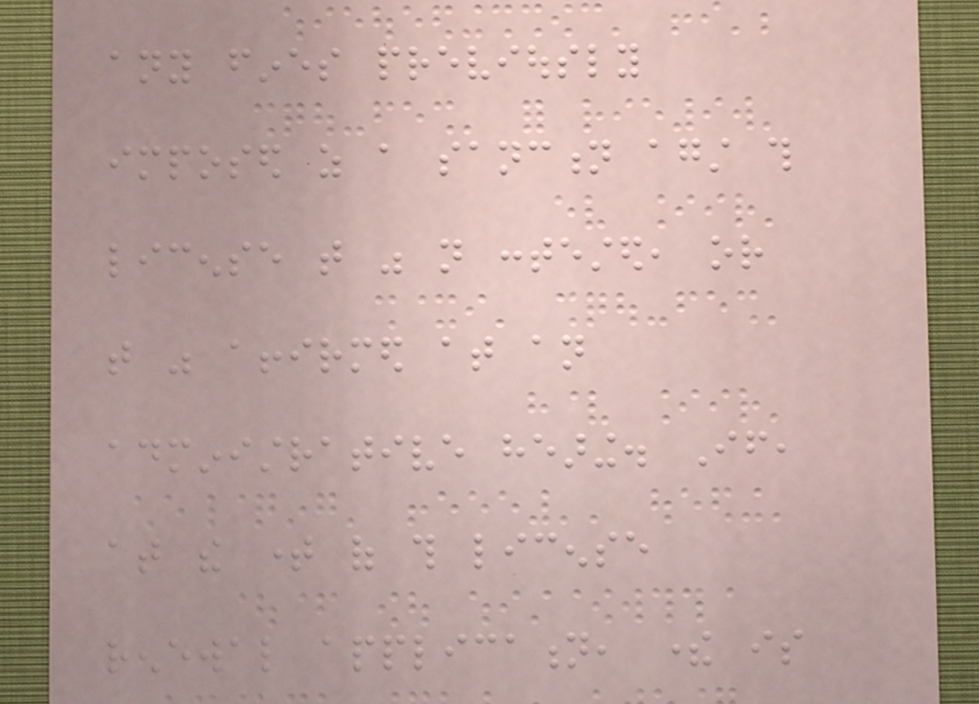any fines previously
imposed as a sanction against this
license that was not contested, or
that was affirmed at an
administrative hearing. If,
at the time of this license
renewal application, there is
